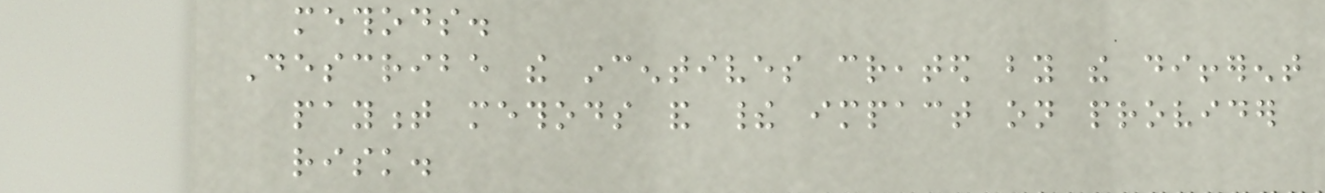methods.
Describe the incentives created by the different
payment methods and their impact on provider
risk.
